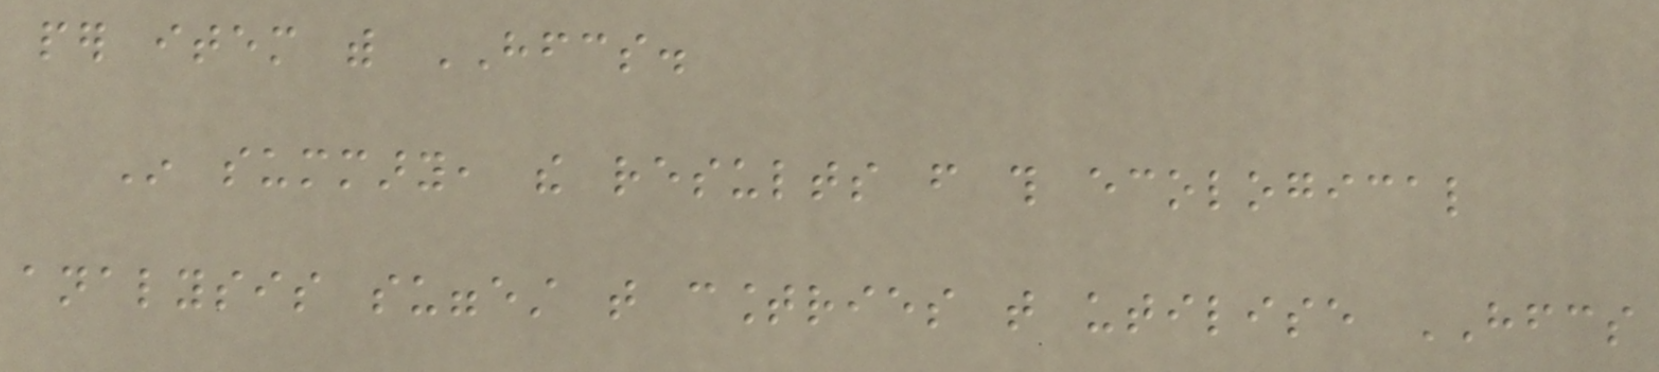per item with HFCS.
In summary, the results from this ecological
analysis suggest that countries that utilise HFCS
